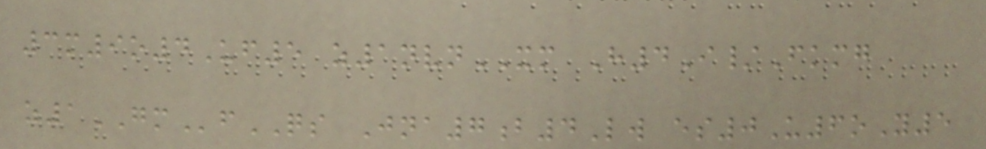3m9o4Uf5 z1nvnXM H4I/Fkmg
z1GMfQS Jna7b4Lw es0U6oY5
